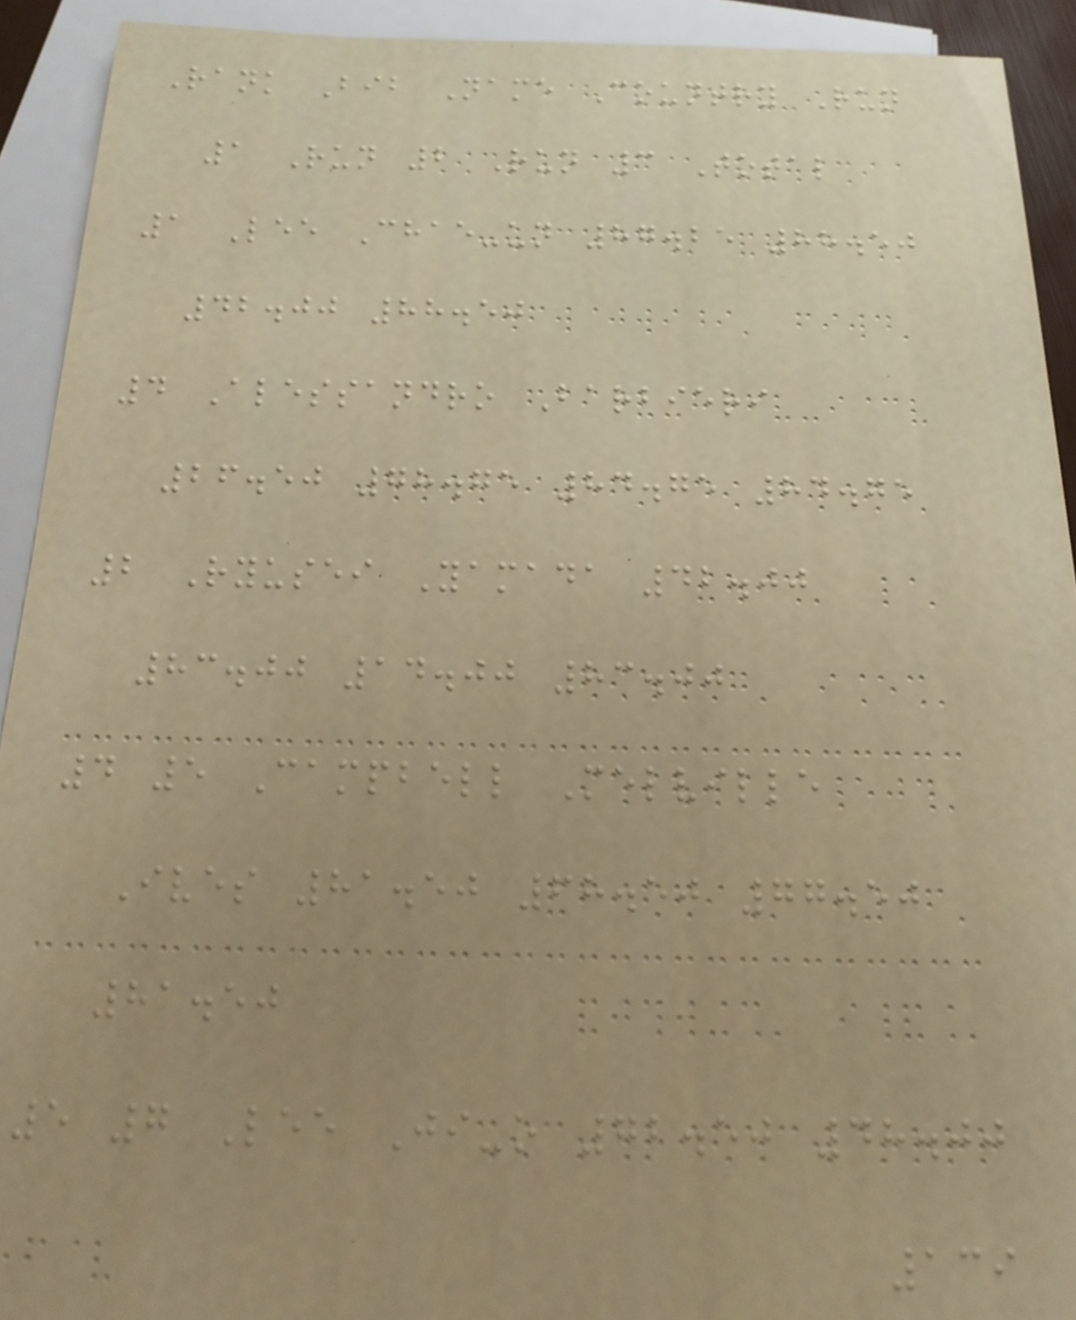Rank Bib Name Country Run
1 Run 2 Run 3 Total
1 Lee Chae-un 87.25 88.50
42.00 88.50
4 Alessandro Barbieri
26.50 78.75 84.75 84.75
2 Ryusei Yamada 42.00
83.00 14.00 83.00
4 5 Campbell Melville
Ives 81.50 68.50 77.50
81.50
5 7 Lee Ji-o 72.50 48.00
139
